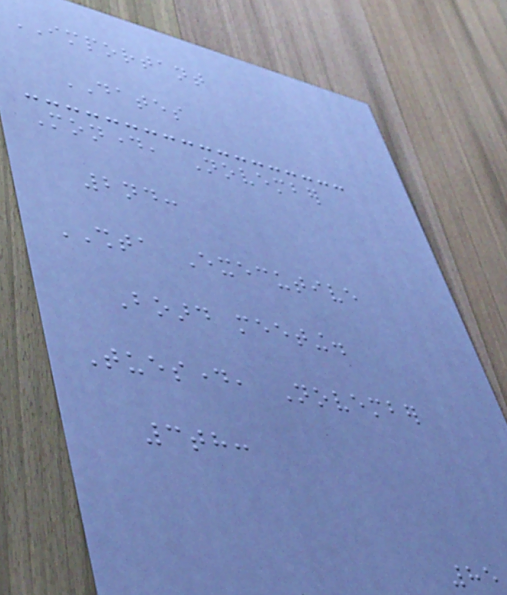IMPORTANT
DATES
Monday, November
2nd:
SHTA Executive
Board meeting.
Tuesday, November
3th:
85
